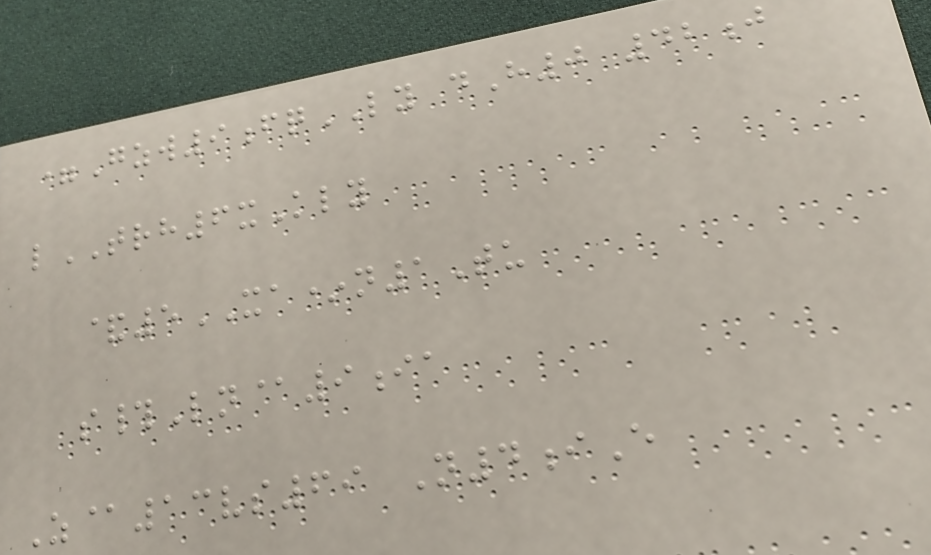=Gzw9fqLY dH0 42j
lTRH6xKly
&5XA*n1Tu
s#Ln@9ia
Z@13vs69 N4iE
